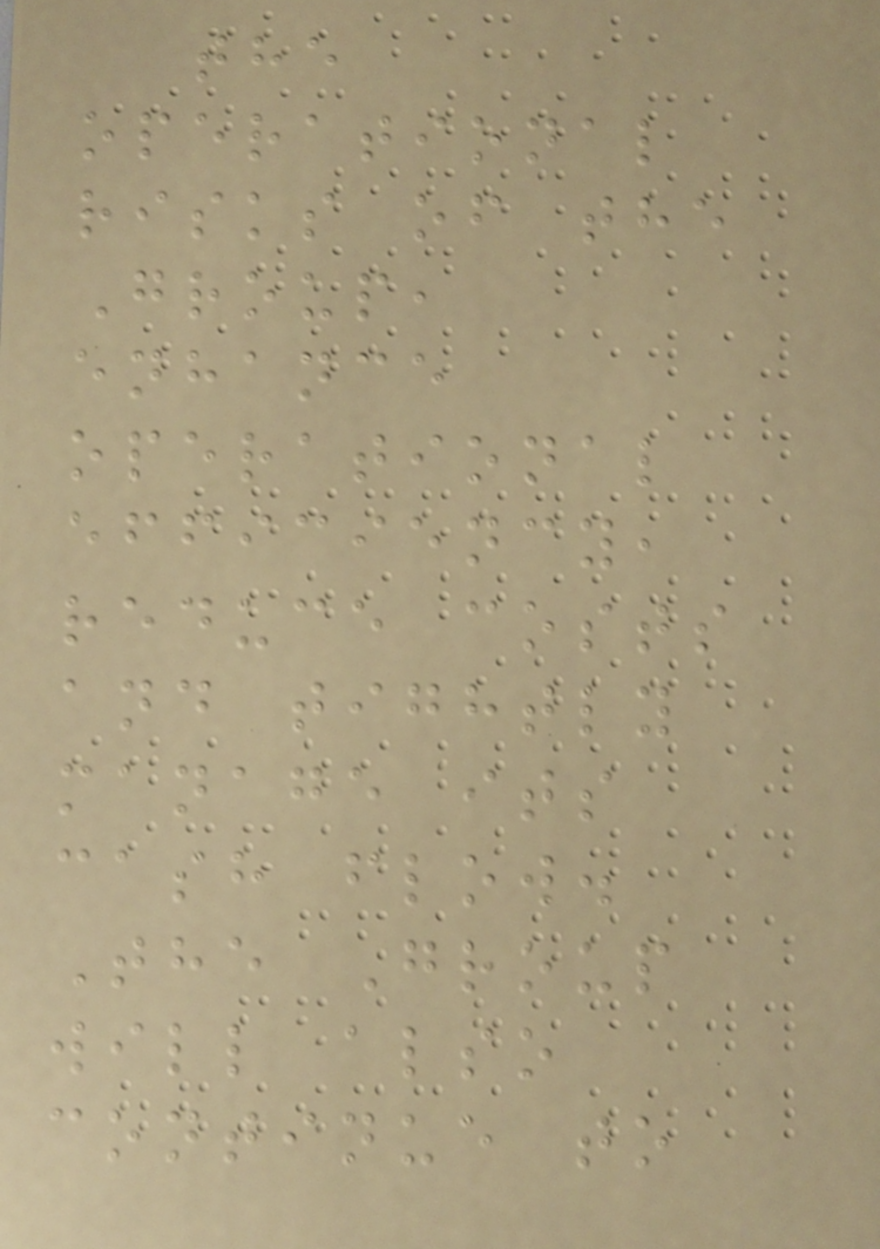the
operational
risks of the
Group,
enhance
operational
efficiency,
reduce costs
and tightly
manage its
cash flow.
The Group
will also
continue to
